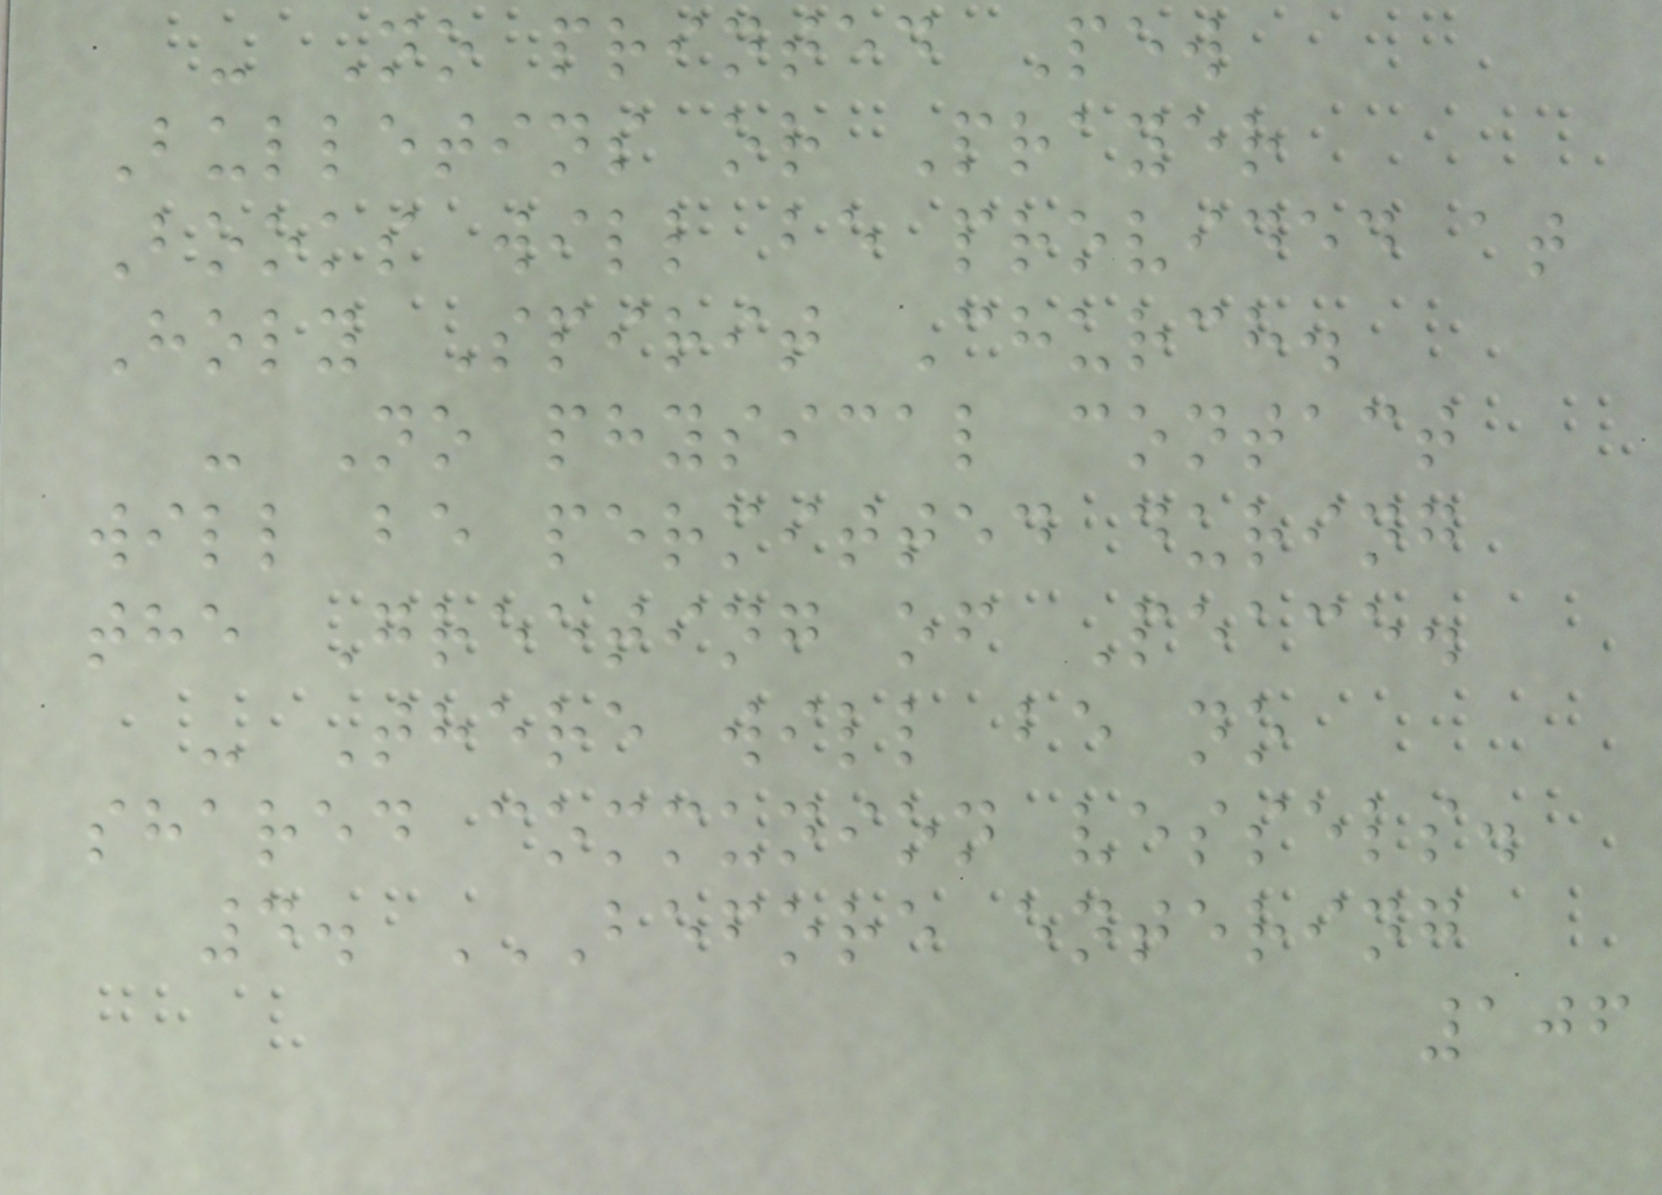- No printed Pew
Bulletins or Prayer
Books will be provided at
Holy Spirit Church.
- No physical contact
will be permitted during
the Greeting of Peace.
- There will be no
shared communion vessels.
4. BEFORE ENTERING
106
